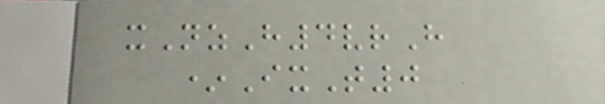xNzH4vrH
*IxT0
